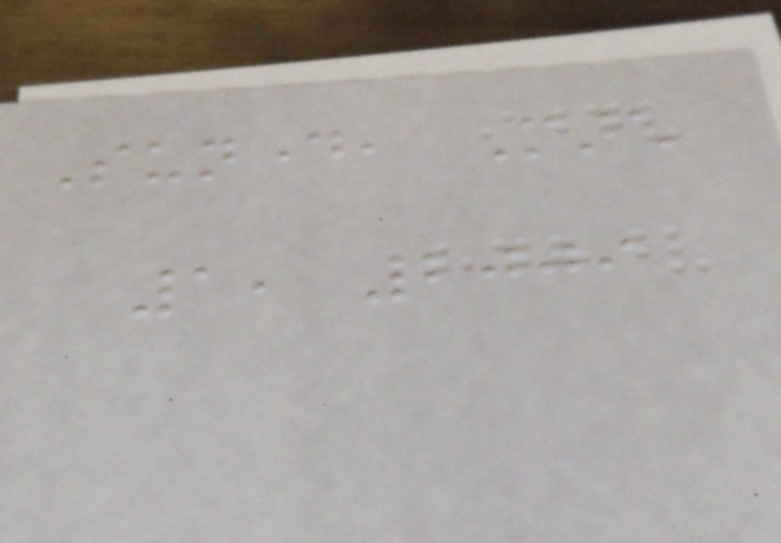Sunday, March
1, 2009
